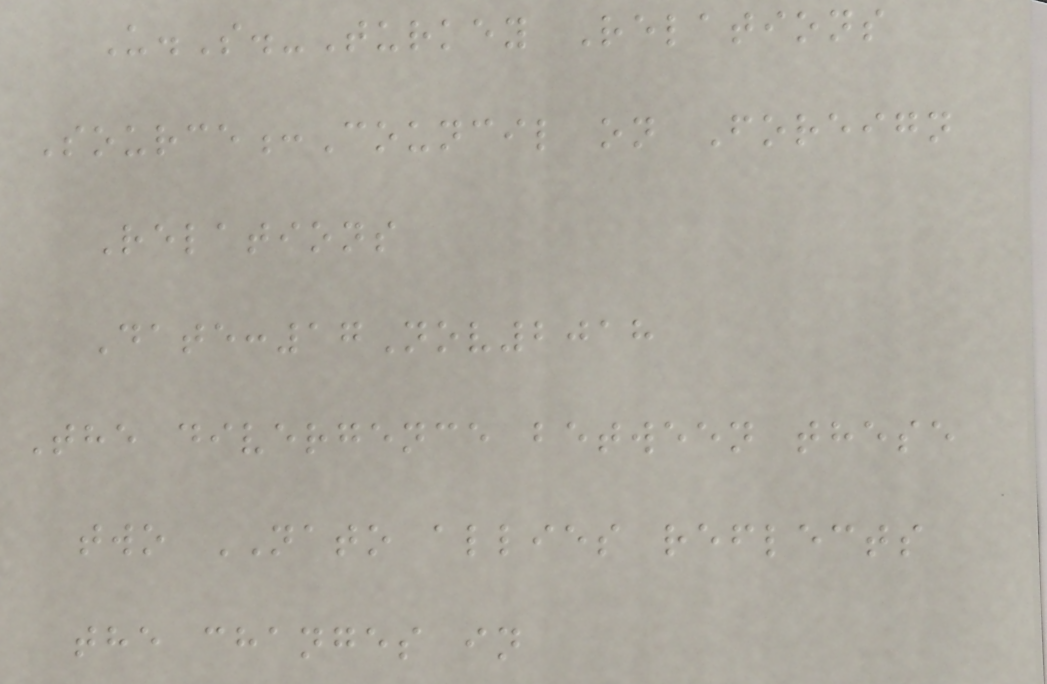U.S.-Turkey Relations
Source:Council on Foreign
Relations
Date:17Nov2018
The divergence between these
two NATO allies reflects
the changes in
